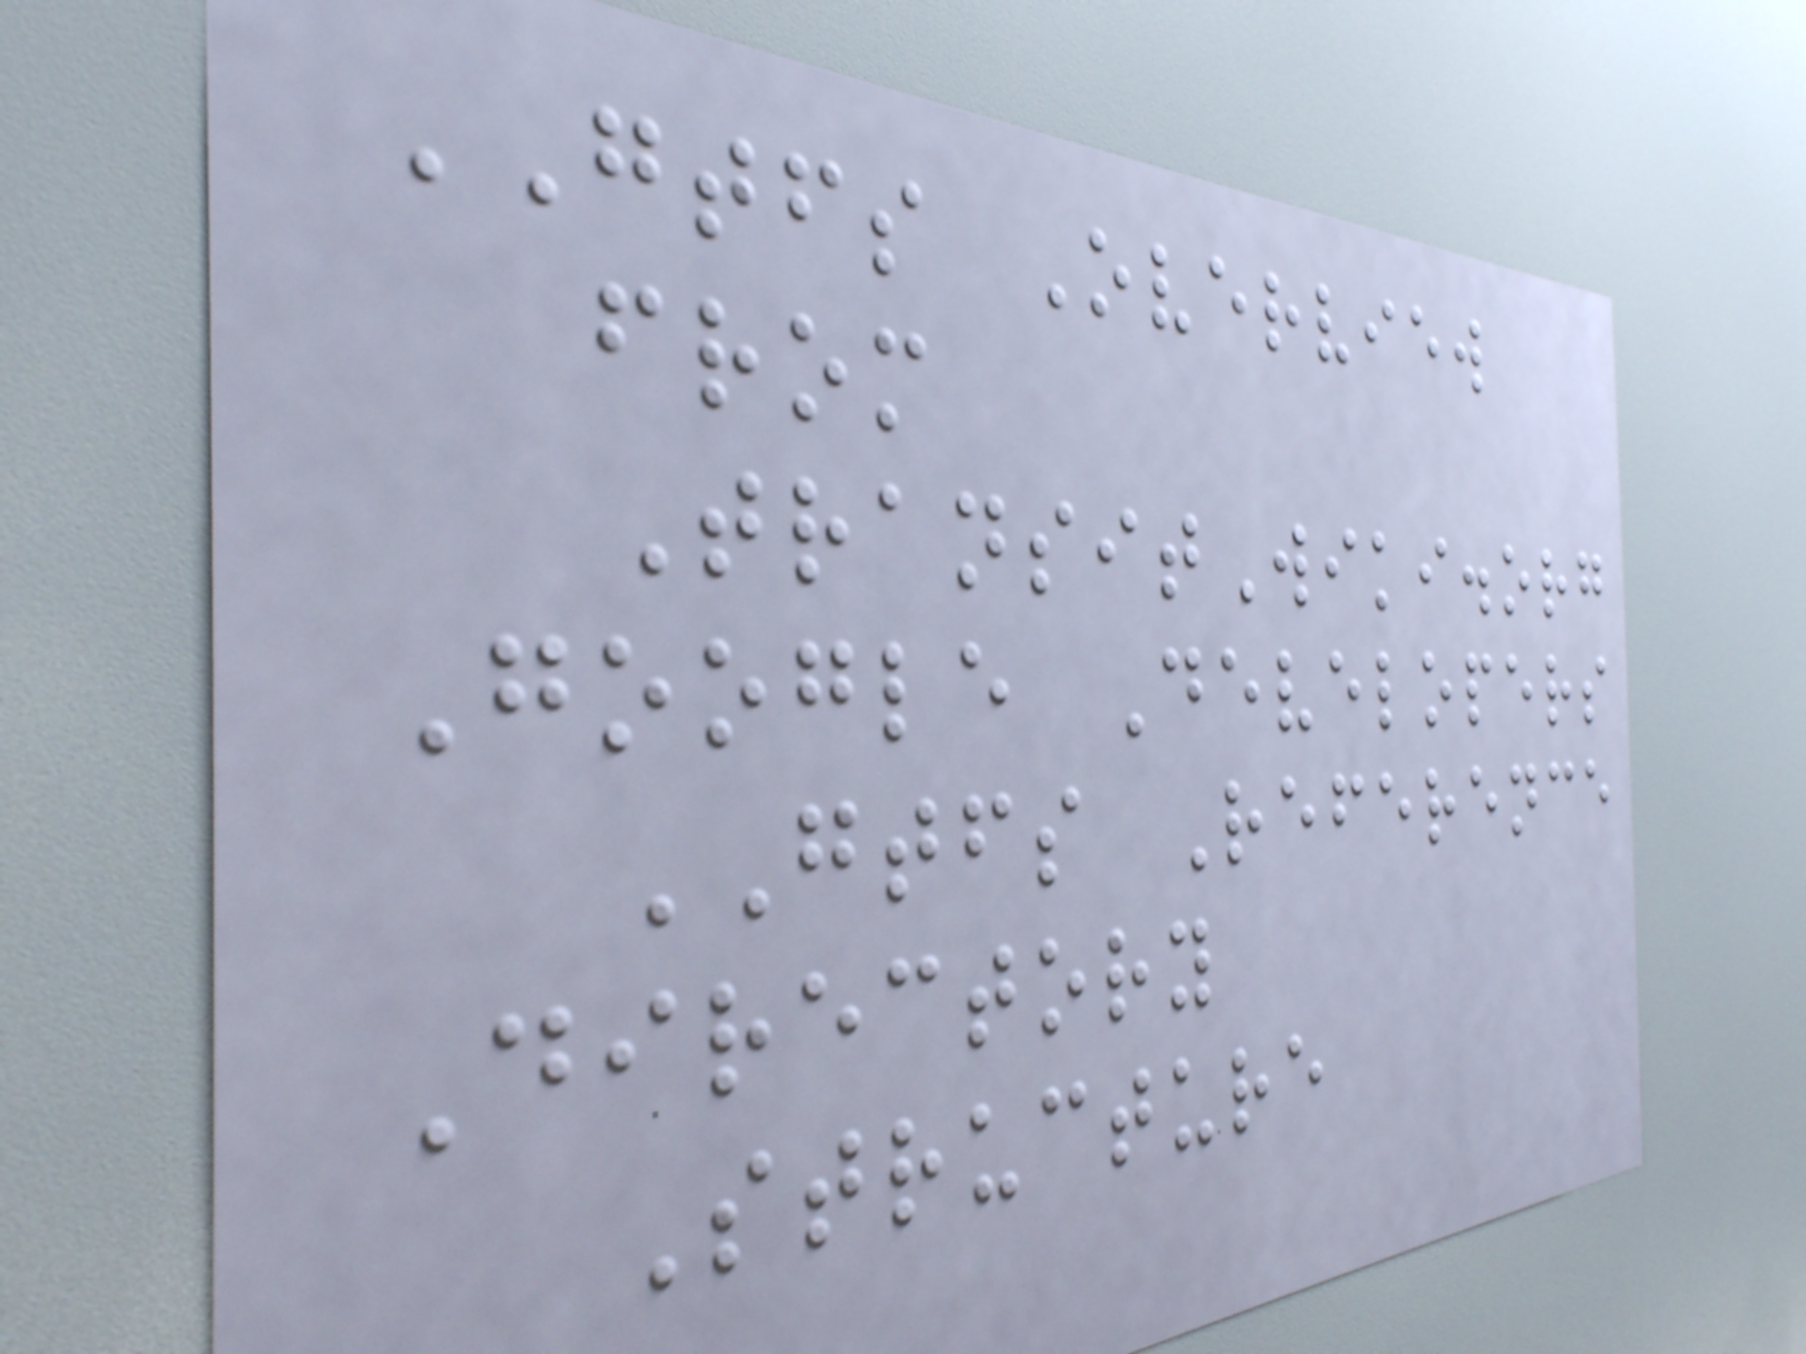GTFS Overview
from
TransitWiki.org
Google Developers
GTFS Reference
Directory
Structure
